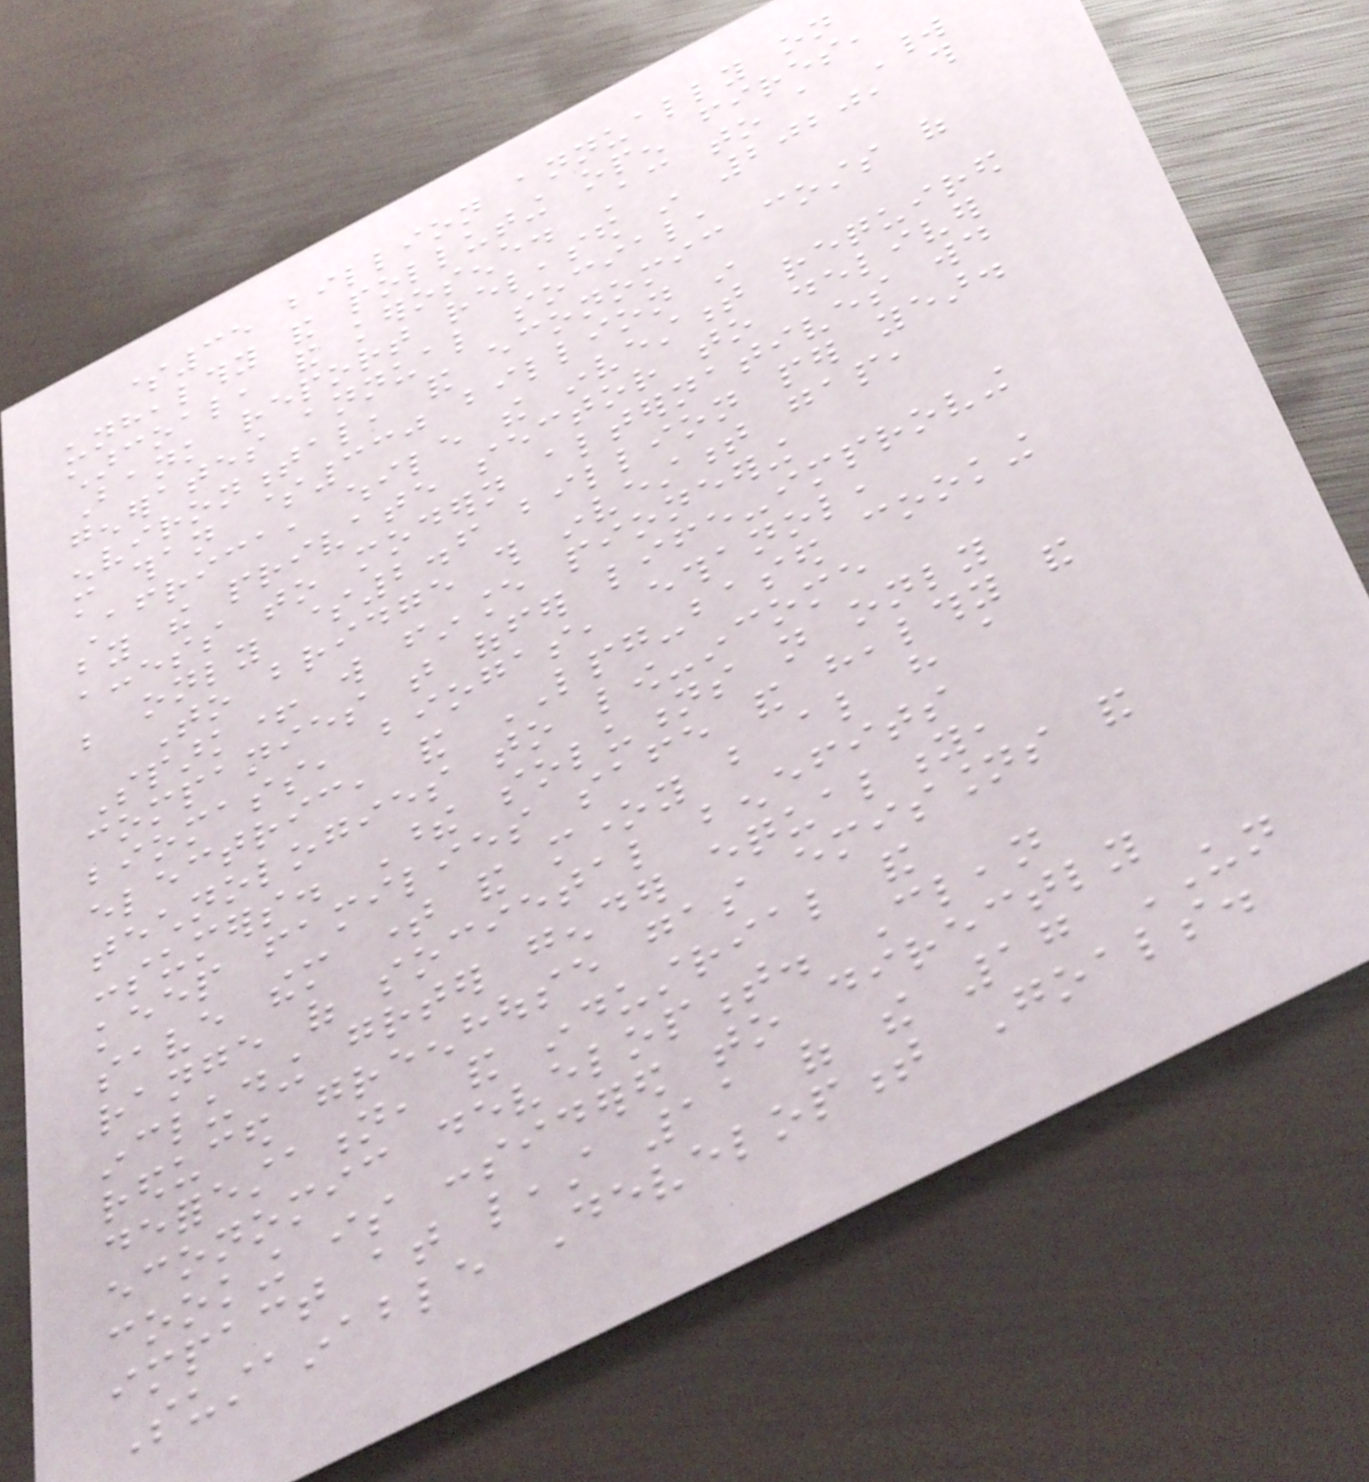$35 billion annually on
unhealthy and polluting open fires,
charcoal, and kerosene. According to a World
Bank report released in 2020, this
generates annual social,
environmental, and economic costs of
more than $330 billion in
Africa, while the investment required
by the private sector to deliver
access to modern alternatives would
be only $2.6 billion per year.
To bridge this investment gap,
Spark+ will finance pioneering
companies that offer life-improving
biomass, biogas, ethanol,
electric, and LPG-based cooking
technologies to low-income
consumers. These solutions not only
keep families safe and healthy and
save them time and money but also have a
range of societal benefits
including greater gender equality,
reduced greenhouse gas emissions and
deforestation, and industrial and
economic development. Clean
cooking is considered to directly
impact at least 11 of the 17 UN
Sustainable Development Goals.
